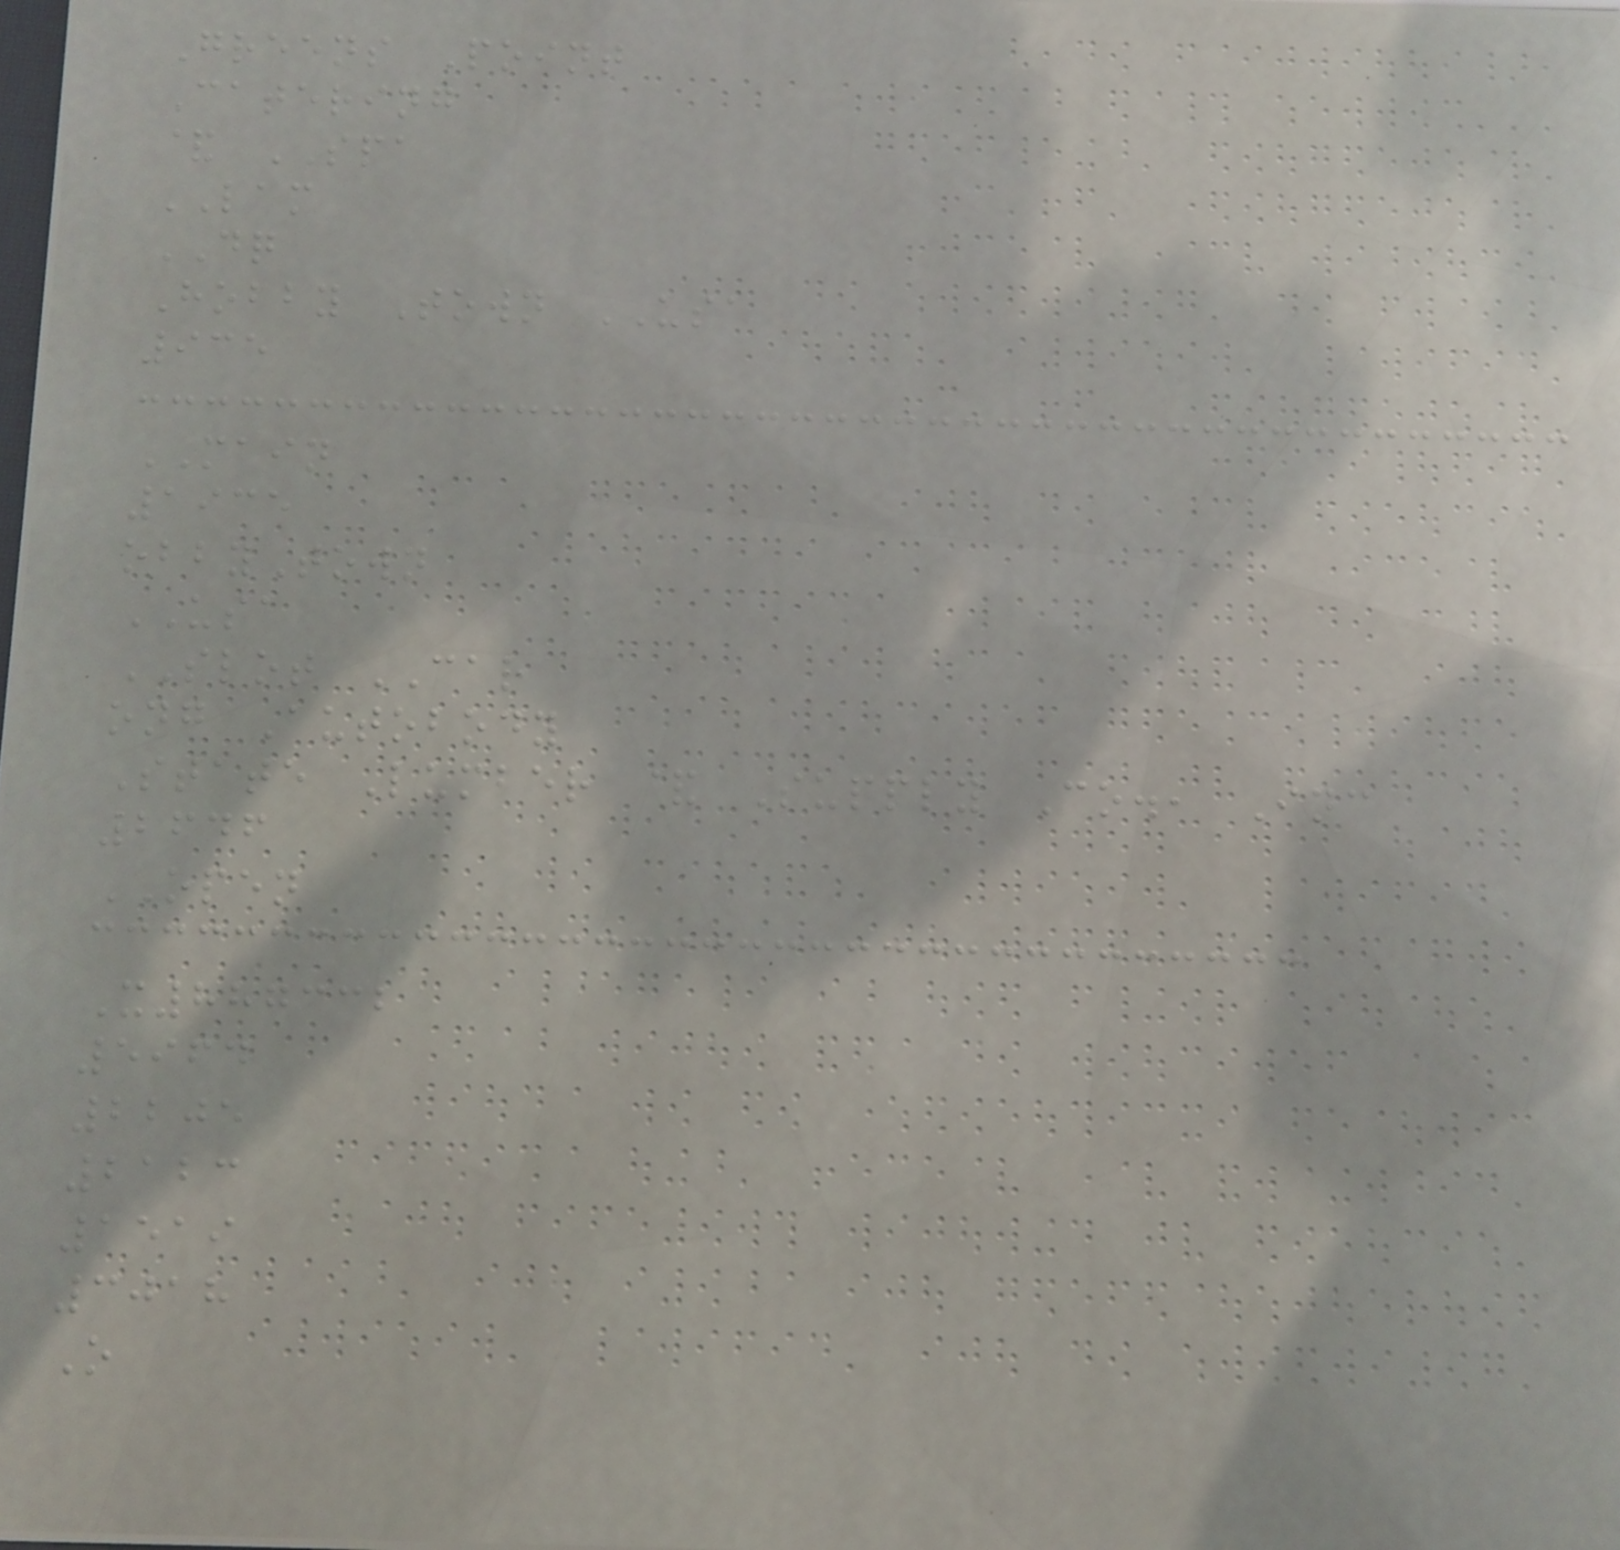Greens Point
Catering
& SPA
LAM
DQ
Hobby Town USA
935
MAIN
1935
obbyTown
USA
SLOT CAR
ong Autobody
State Lumber & Supply Co., Inc
2646
OPEN
X887332
5964
2205
2123
1519
3018
O
